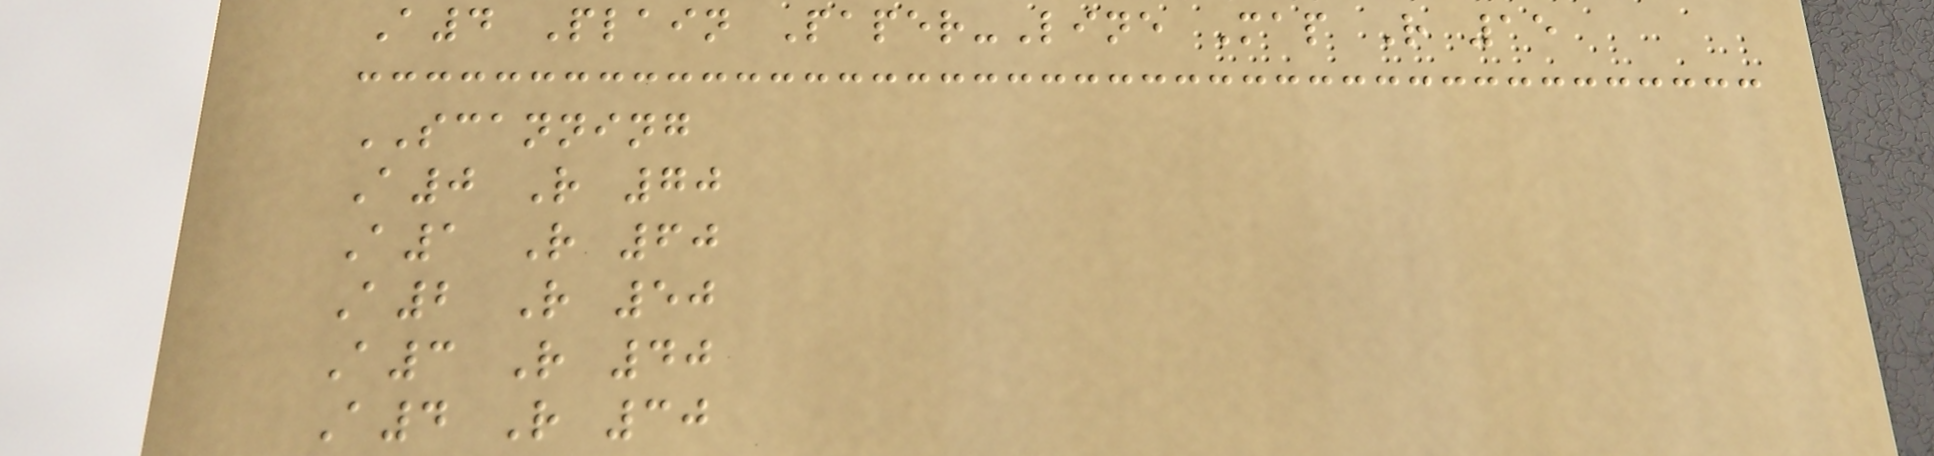A4 Plain Paper-Line Map R 15
SCANNING
A0 R 70
A1 R 60
A2 R 50
A3 R 40
A4 R 30
